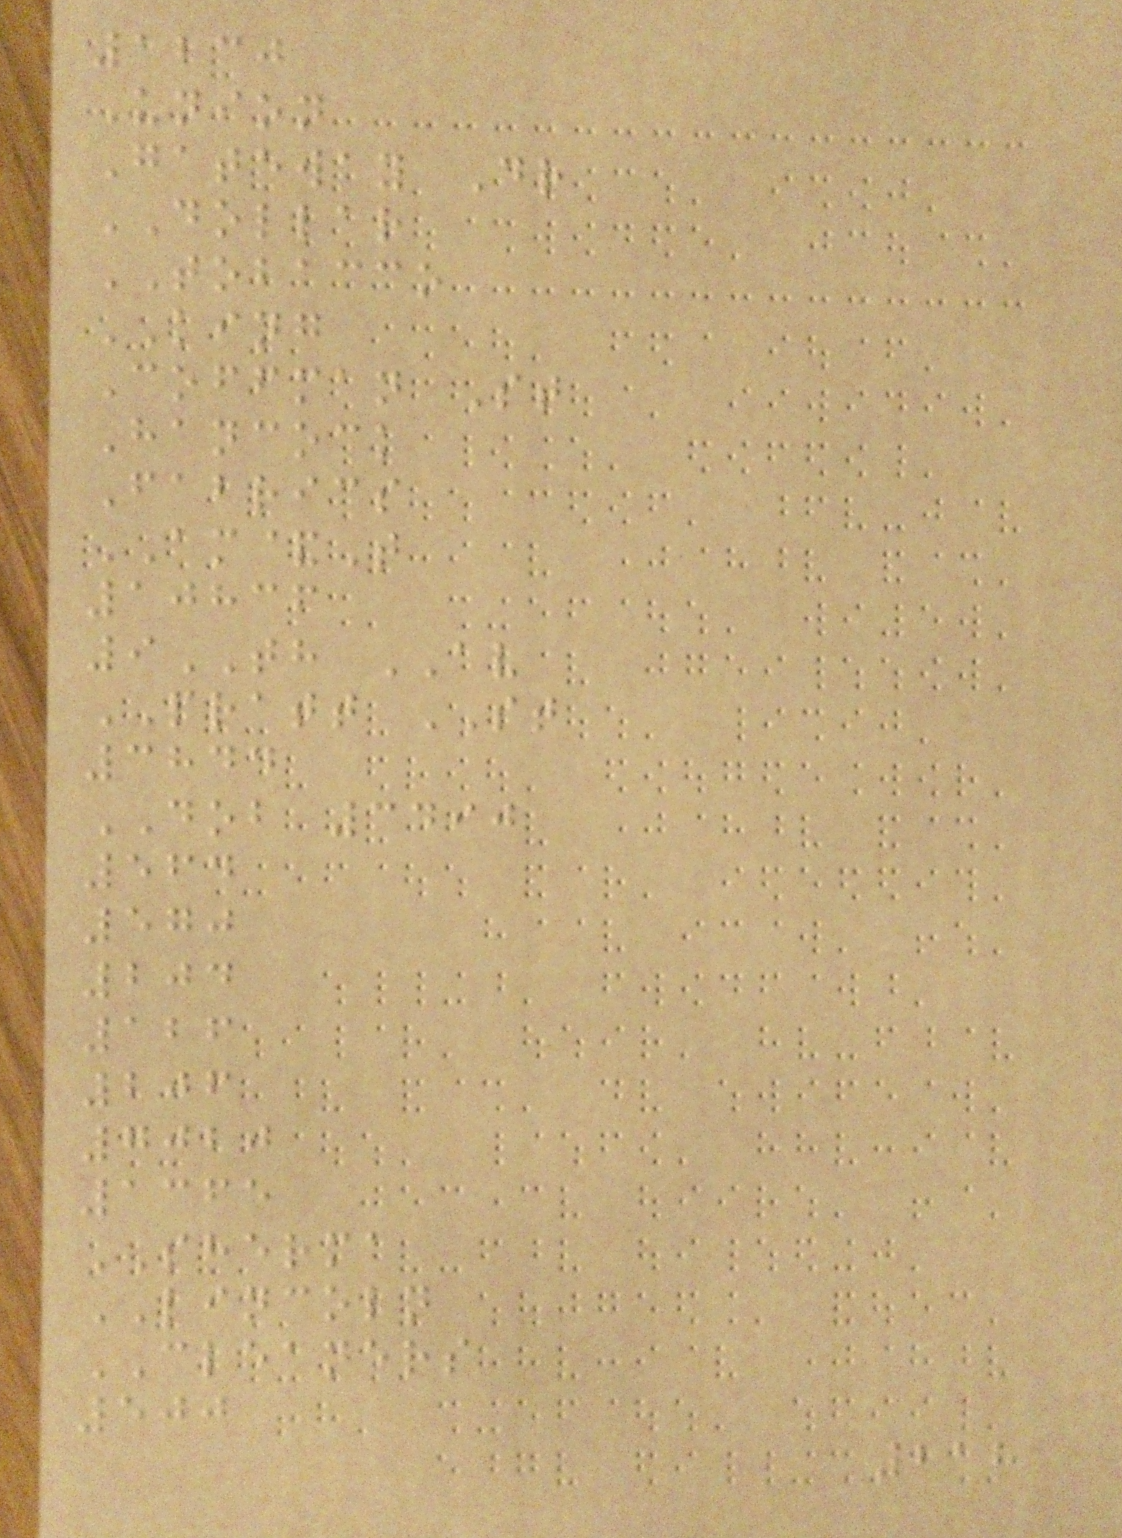1230
Union
Gateway Dr
DOLLAR
TOBACCO
KING
Coffman St
Hancock
Fabrics
AM&T
10836
9TH AV
PRATT ST
3844
DOB 3490
564
570
204
126
206
7020
1365
SHERMA
LINCOLN
CLEANERS
500
218
